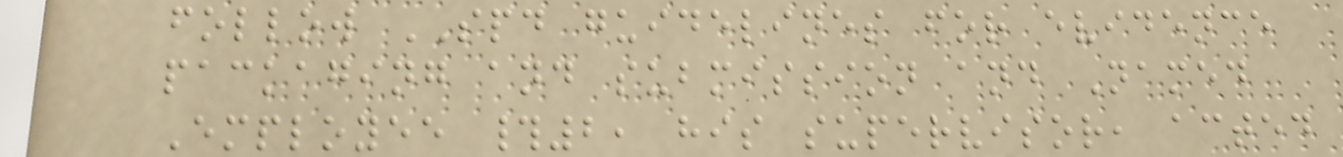follow SPD guidelines for evidence
packaging and submission and Named
Employee #2, his supervisor, acted
